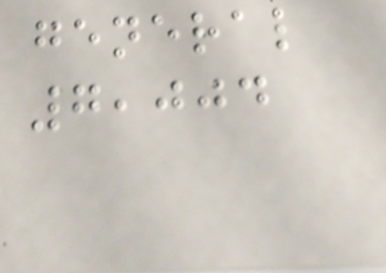general
7,004
